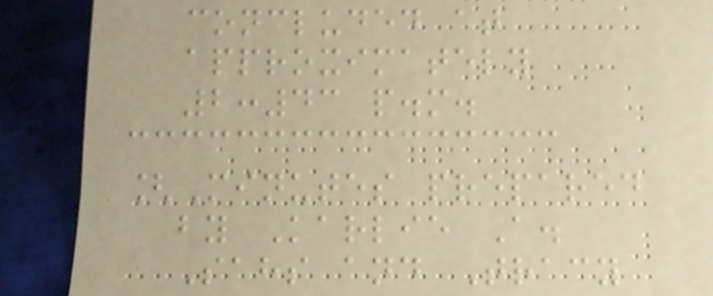concluded at
approximately
2:43 p.m.
[Minutes prepared
by Karlie A.
Sahs and Tracy
